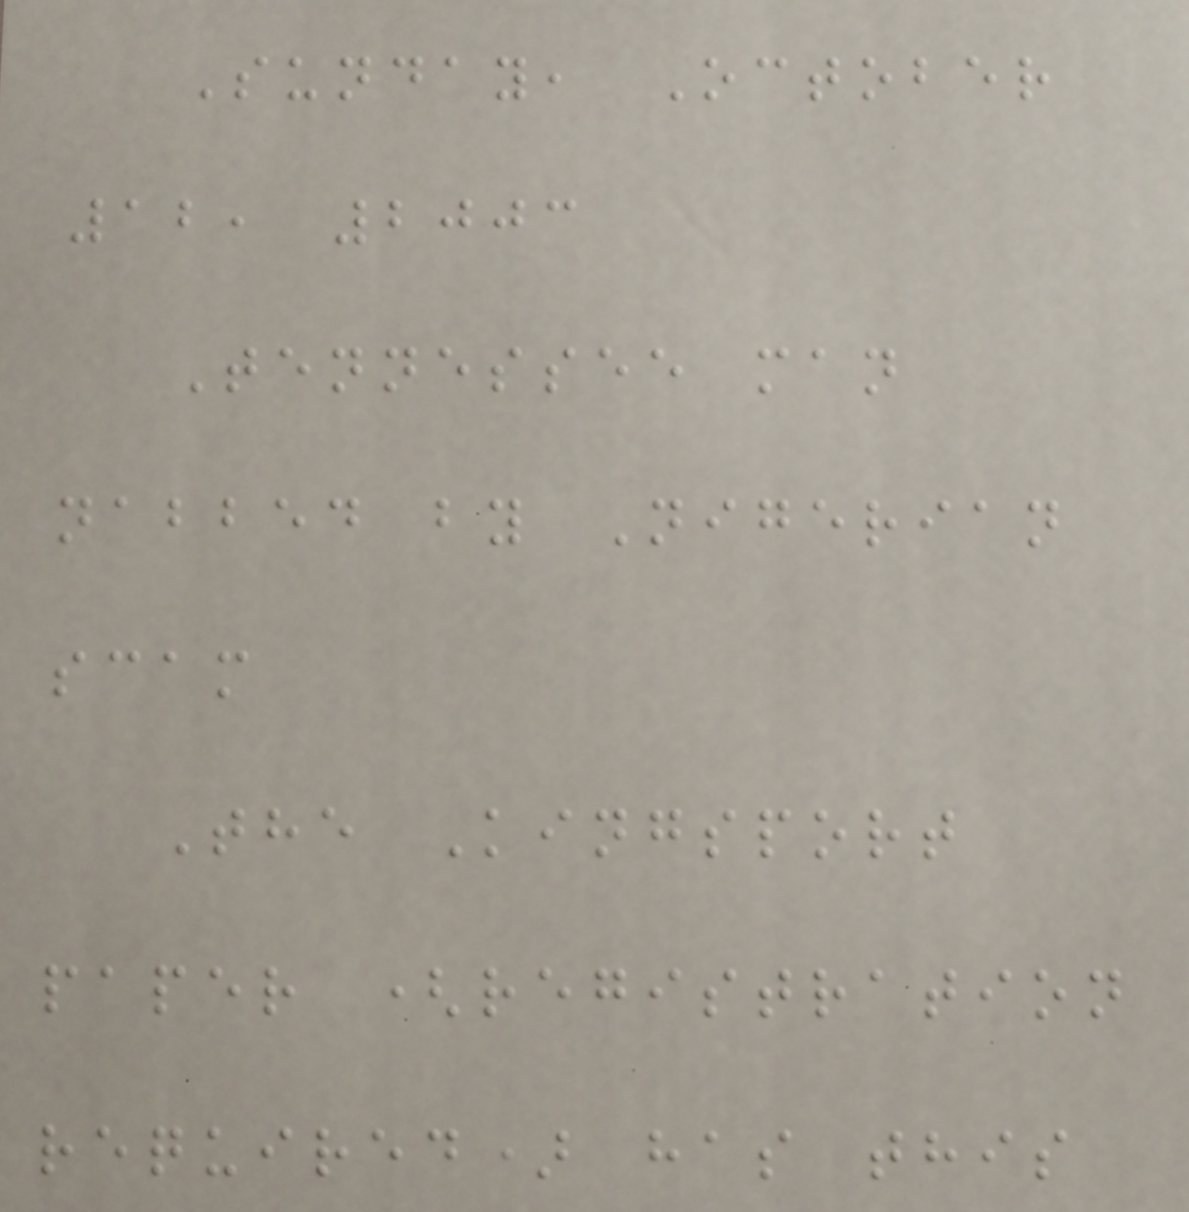Sunday, October
12, 2003
Tennessee man
nabbed by Nigerian
scam
The Kingsport
paper (registration
required) has this
